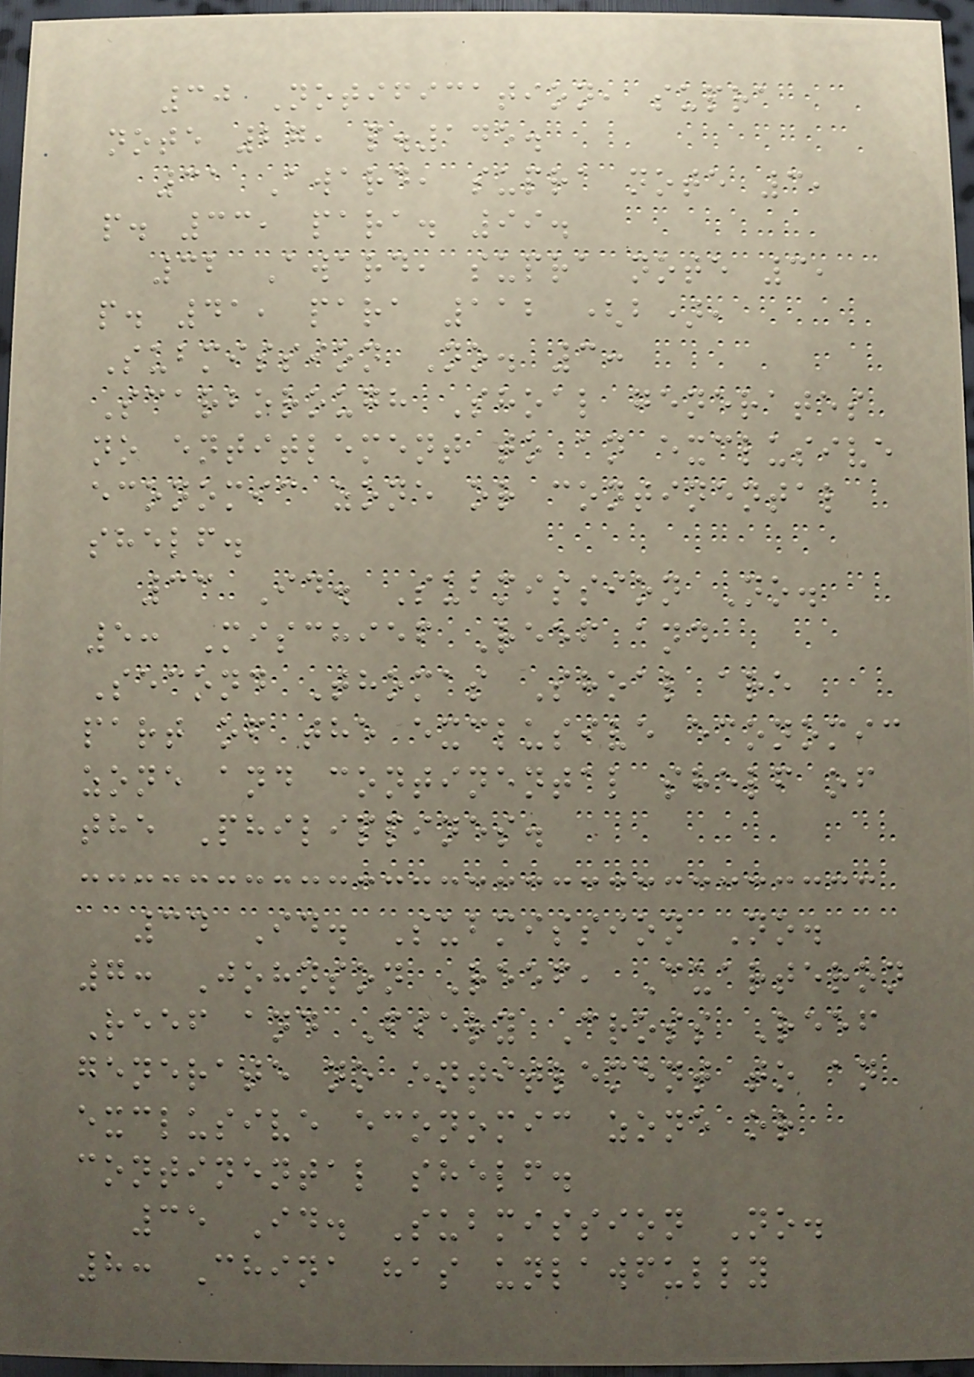30 Notification, supra
note 27, p.145.
31 Award, supra note 3,
p. 33, para. 99.
32 Award, supra note 3,
p. 41, para 112 (b),
Submission No. 3:
Scarborough Shoal generates
no entitlement to an exclusive
economic zone or continental
shelf.
33 Id. Submission No.
5: Mischief Reef and
Second Thomas Shoal are
part of the exclusive economic
zone and continental shelf of
the Philippines.
34 Id. Submission No.
7: Johnson Reef, Cuarteron
Reef and Fiery Cross Reef
generate no entitlement to an
exclusive economic zone or
continental shelf.
35 Id. Submission No.
8: China has unlawfully
